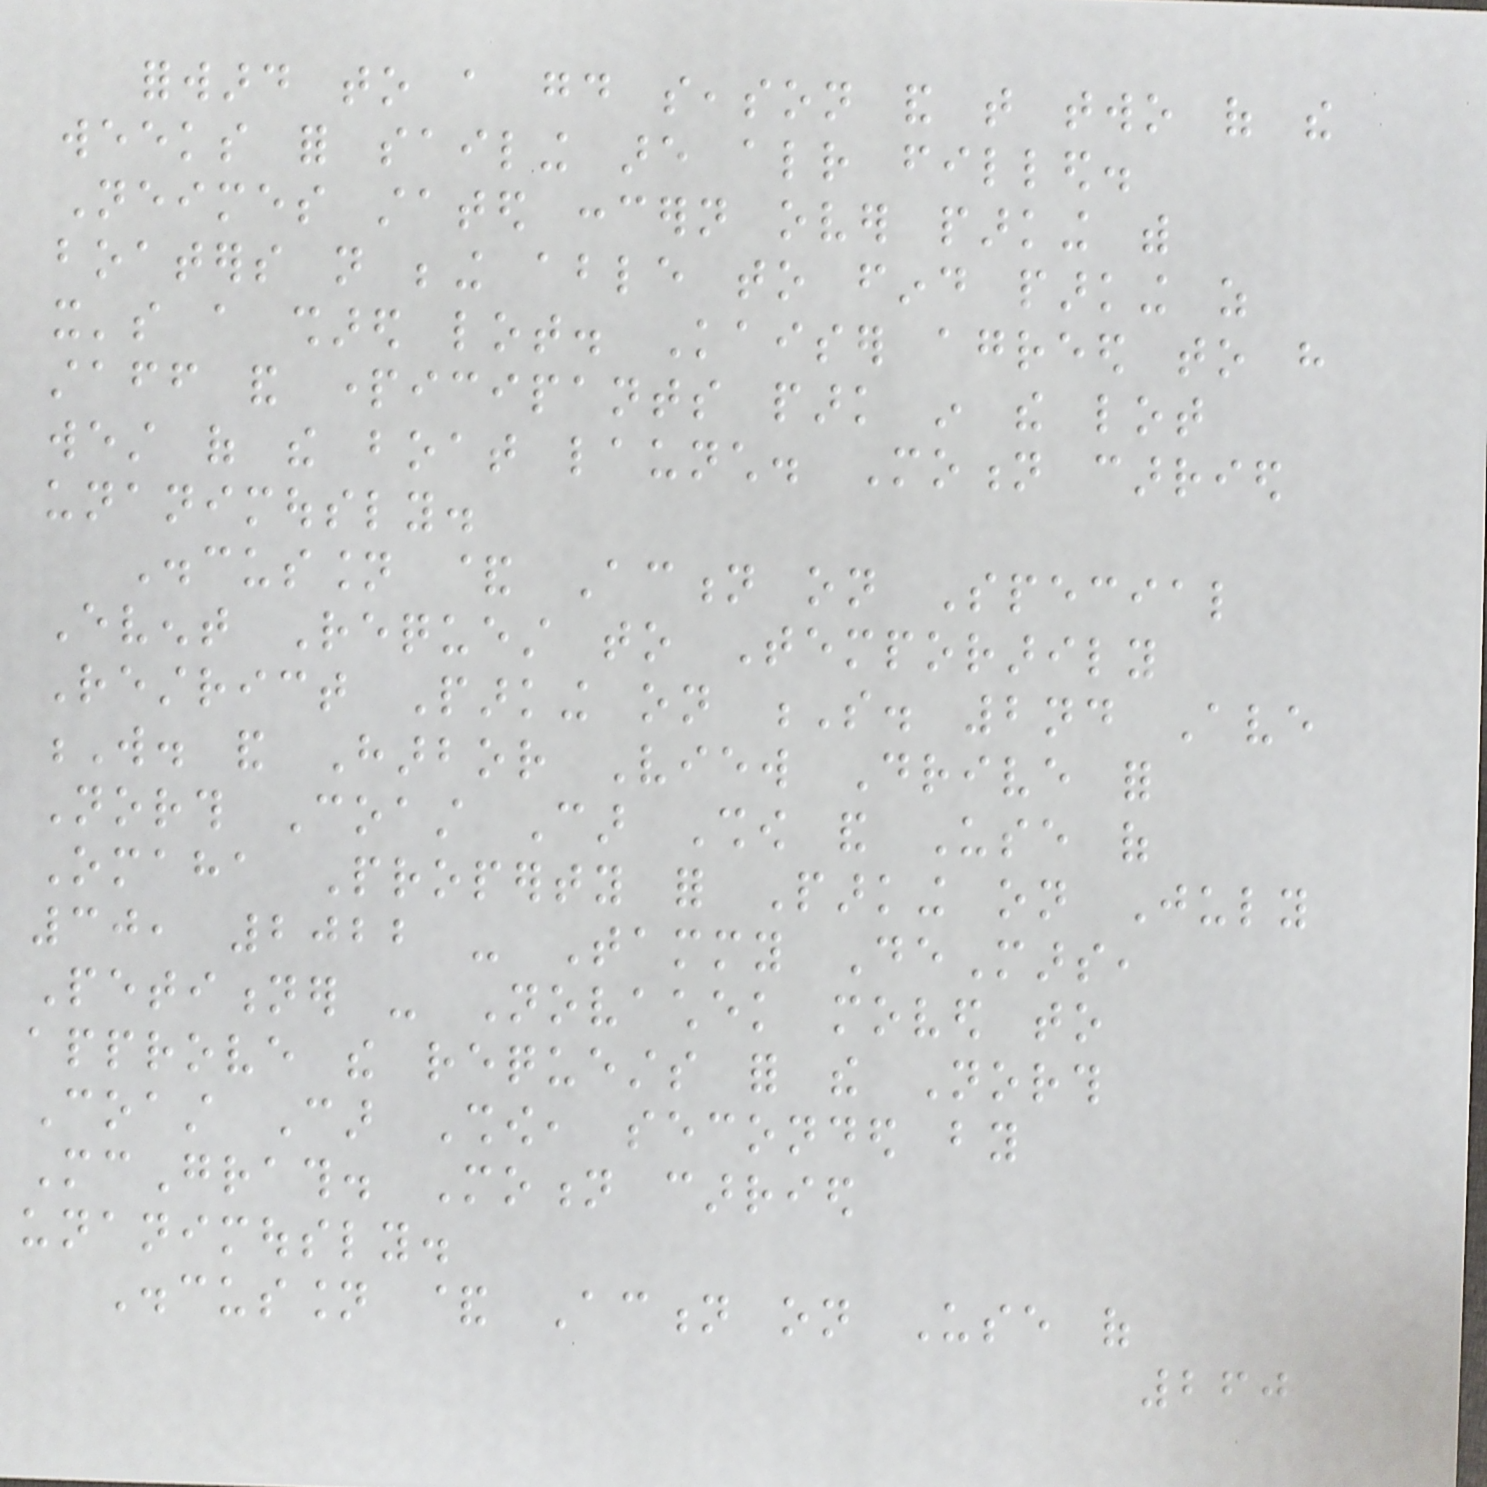forward to a good season and that two of the
weeks for sailing are already filled.
Neimes stated concern over parking with
boaters not being able to find parking as
it's a shared lot. Kaiser agreed to have
staff and participants park in the lot
west of the boat launch. Motion carried
unanimously.
Discussion & Action on Special
Event Request to Temporarily
Restrict Parking on S. 2nd Ave
W. and Harbor View Drive for
North Coast Car Show and Use of
Omaha Property for Parking on July
30, 2022 - Tammy DeMars,
Petitioner - Novachek moved to
approve the requests for the North
Coast Car Show, seconded by
McGrath. Motion carried
unanimously.
Discussion & Action on Use of
260
